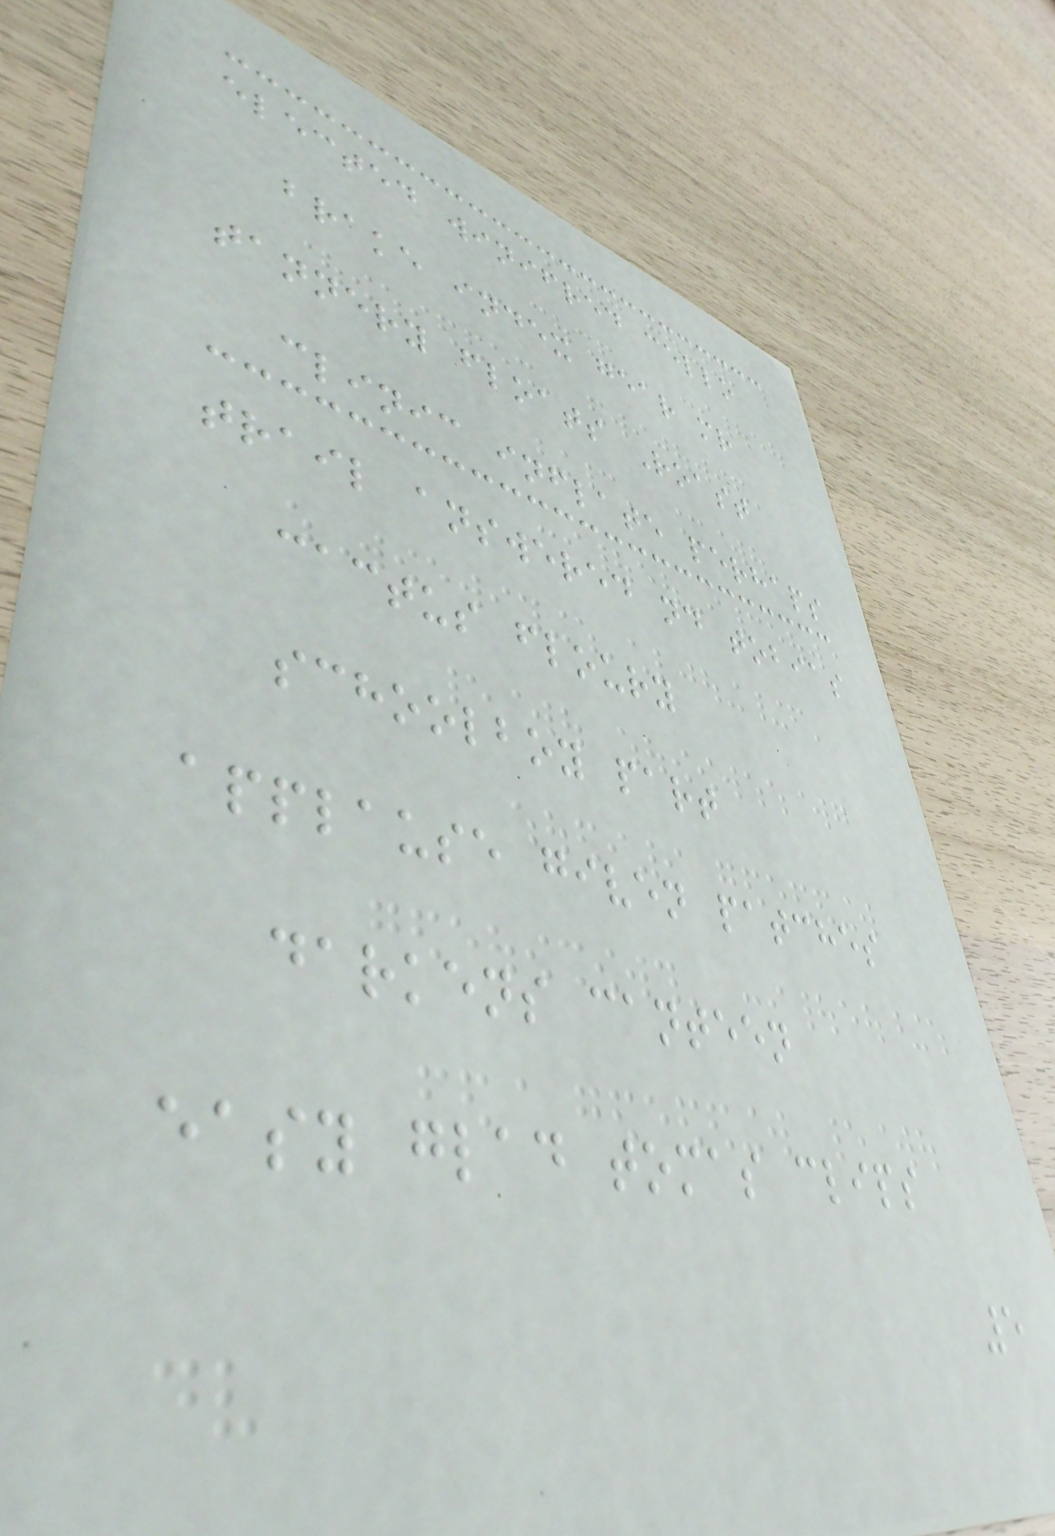elected winifred cello
brake index gear mr
tannery floats Roast
clinic inflate perhaps
trail answered nd tobias
cactus floury
schoolboy part
applause given patches
darkens canteen
easy glad tomas clips
5
